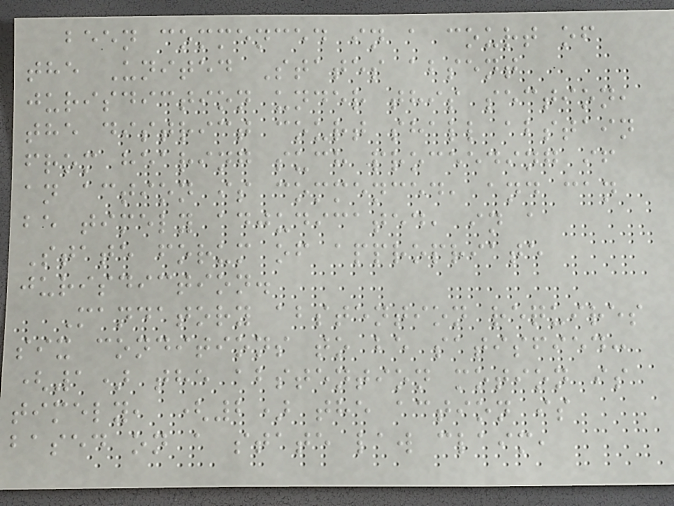been commenced in a court of
the United States absent
jurisdiction under this section,
the district court shall abstain
from hearing such proceeding if
an action is commenced, and can
be timely adjudicated, in a
State forum of appropriate
jurisdiction.
Mandatory abstention requires
six conditions to be satisfied:
(1) the abstention motion is
timely, (2) the action is
based on a state law claim,
